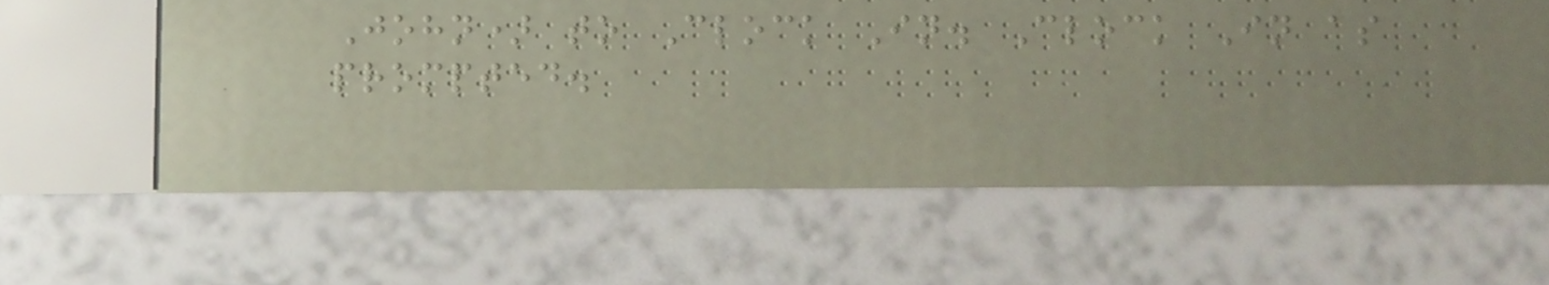John) to Clock In. Clock In as
prompted.
